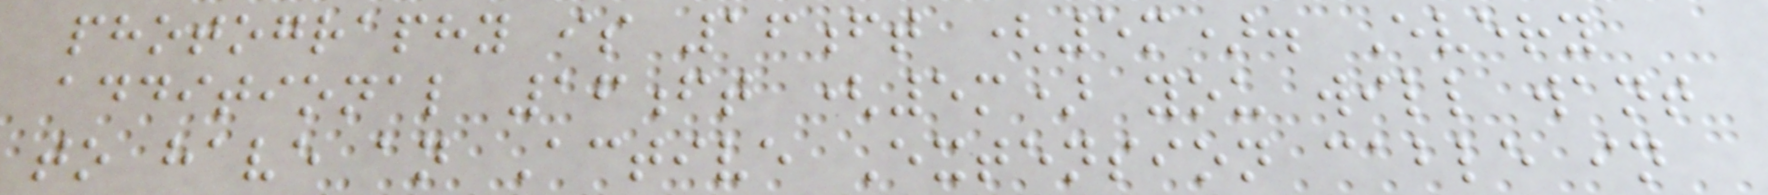photography is 16ft (5m). Every
additional 16ft (5m) you will want
to have an Active Extension cable in
